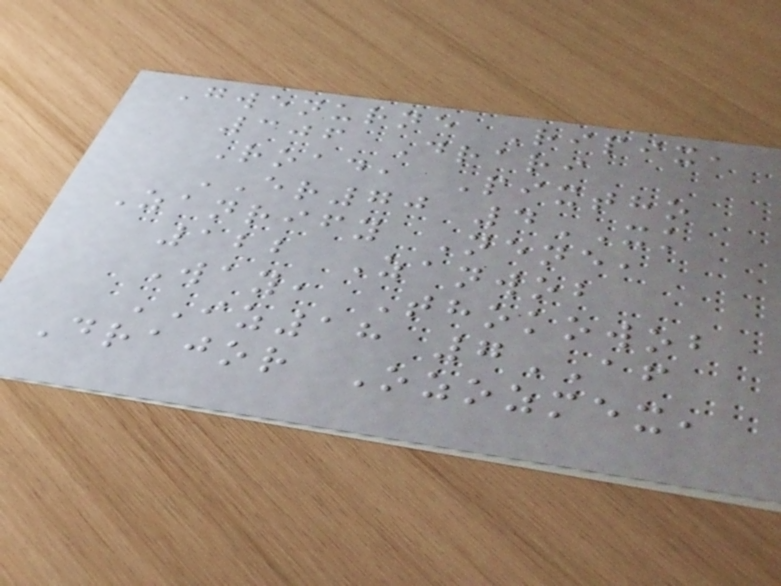Gwenurne Ripix,
306 Drari
Road, Pixtho
ER70 4XK
Zanrify Nene,
122 Zanwob
Way, Thokowob
IZ18 7AF
Drajor Ozozmex,
